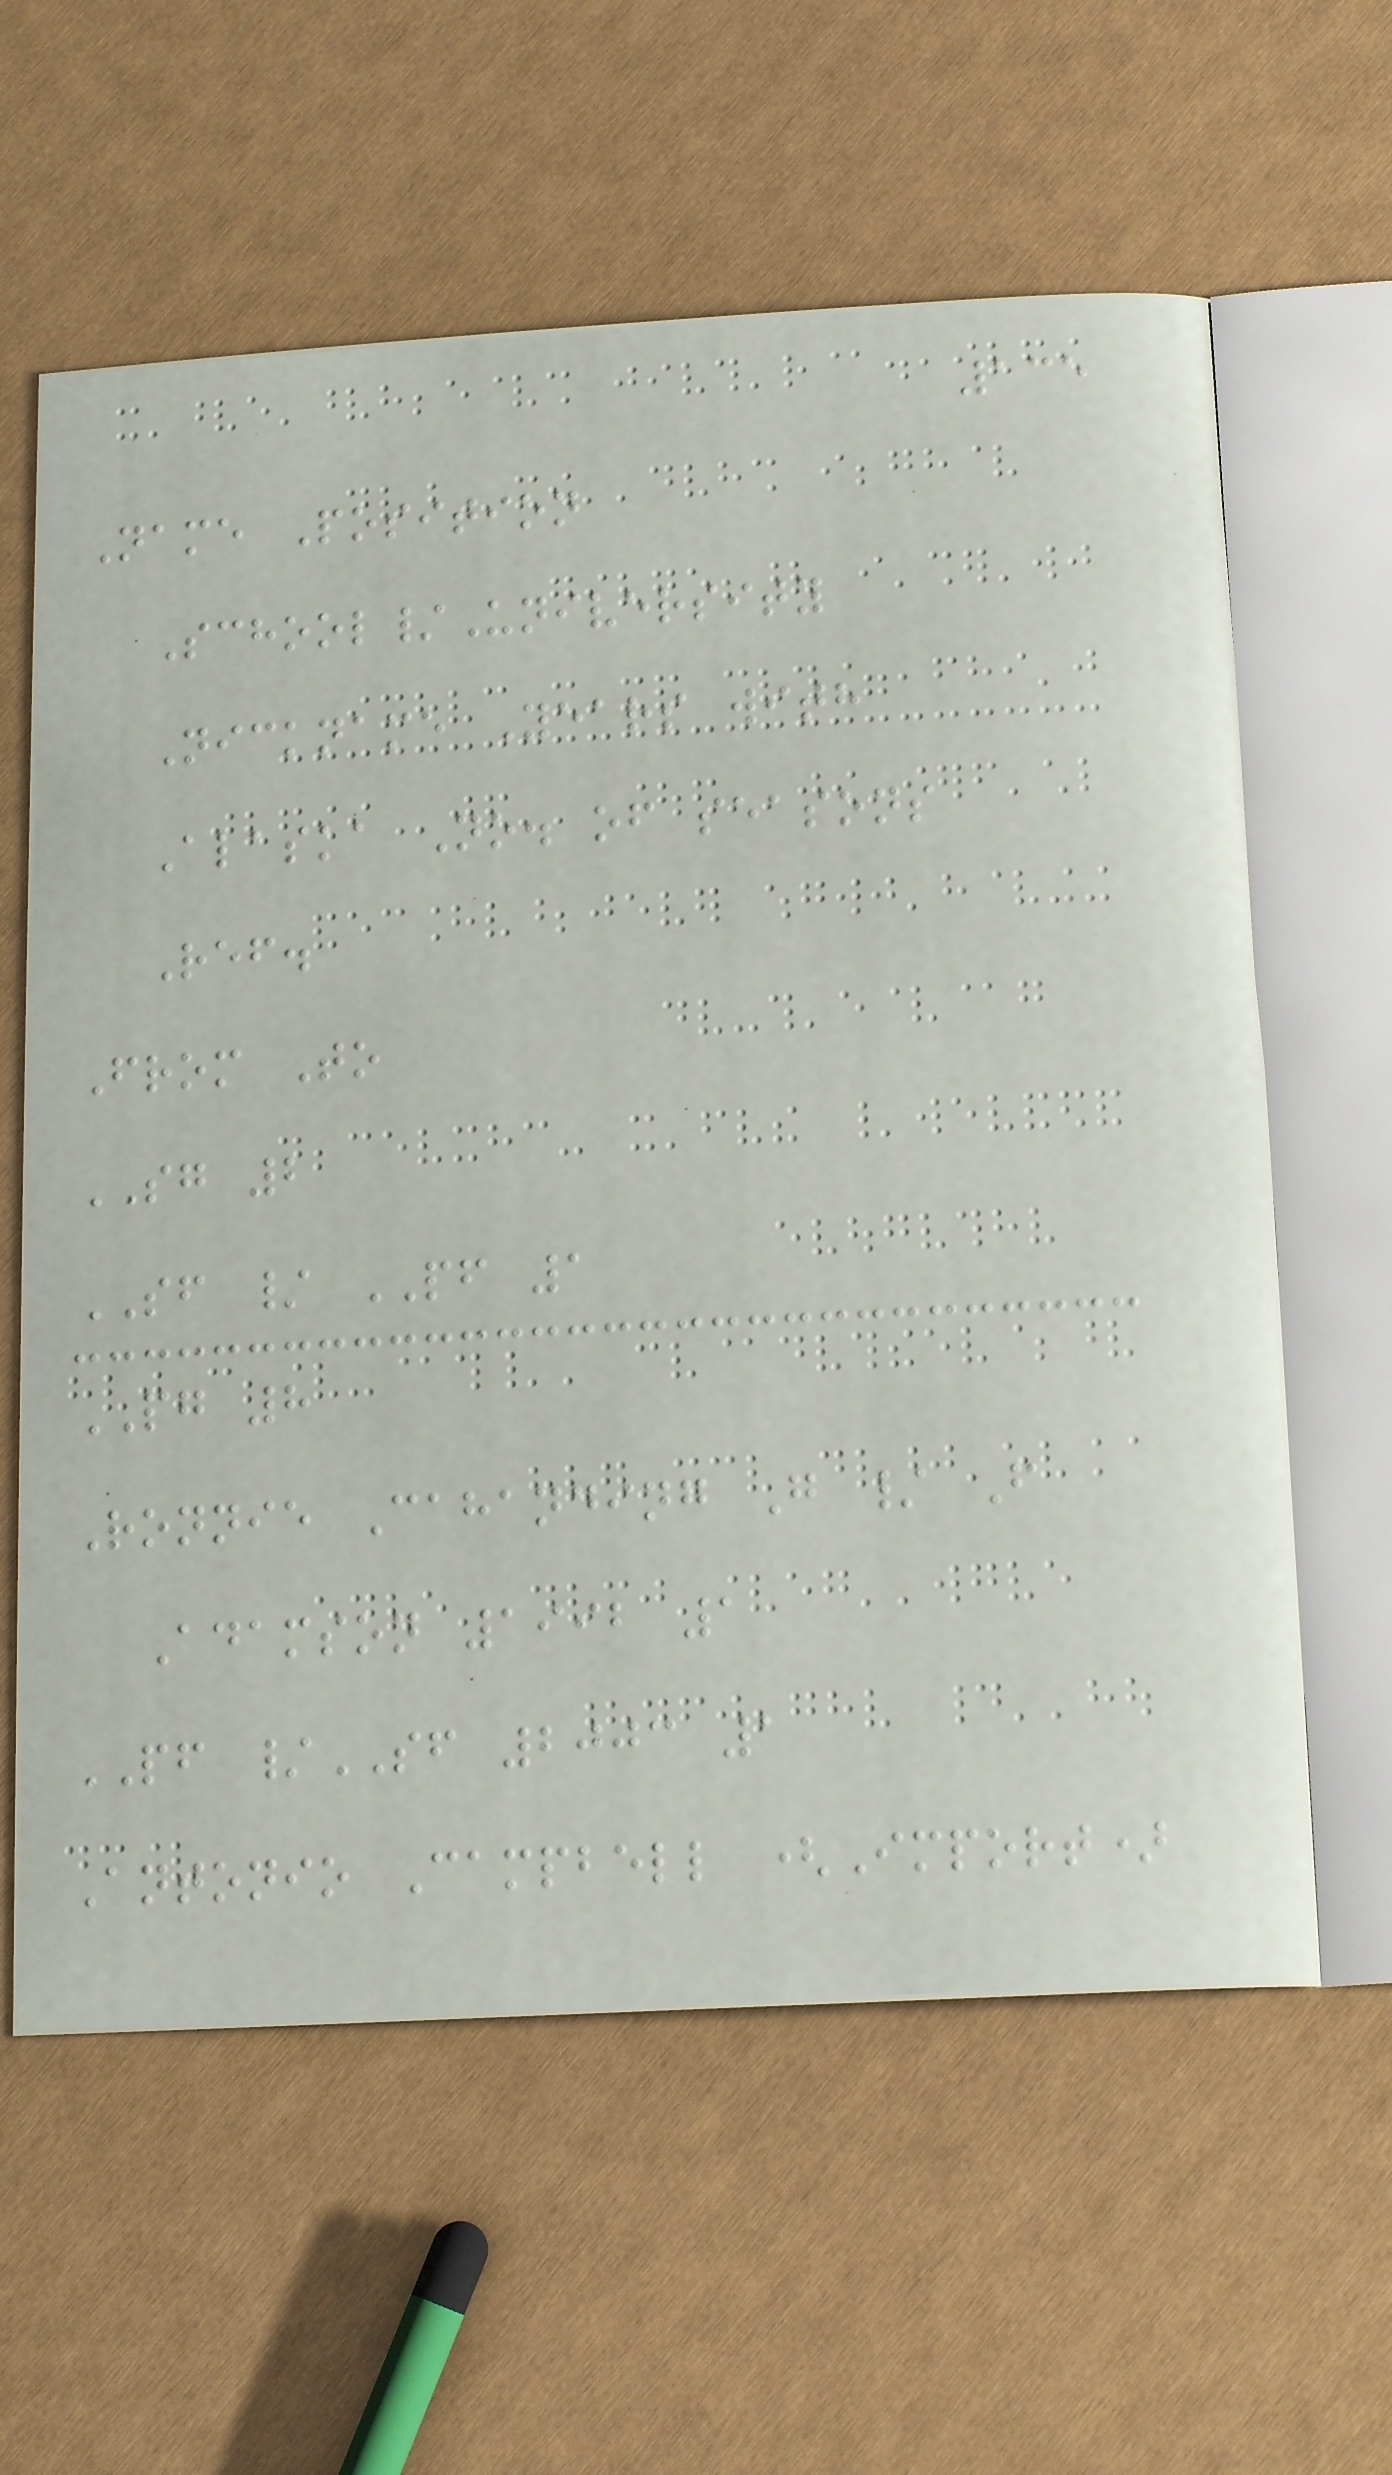135
Name Position
School/University
Nickname Years with
Alaska No. of seasons
Ref.
From To
SG 2
SF / PF 1
PG 8
Ronnie Cahanding G / F
Adamson 1992 1
PF /SF 2003 1
Antonio Campbell (Import)
